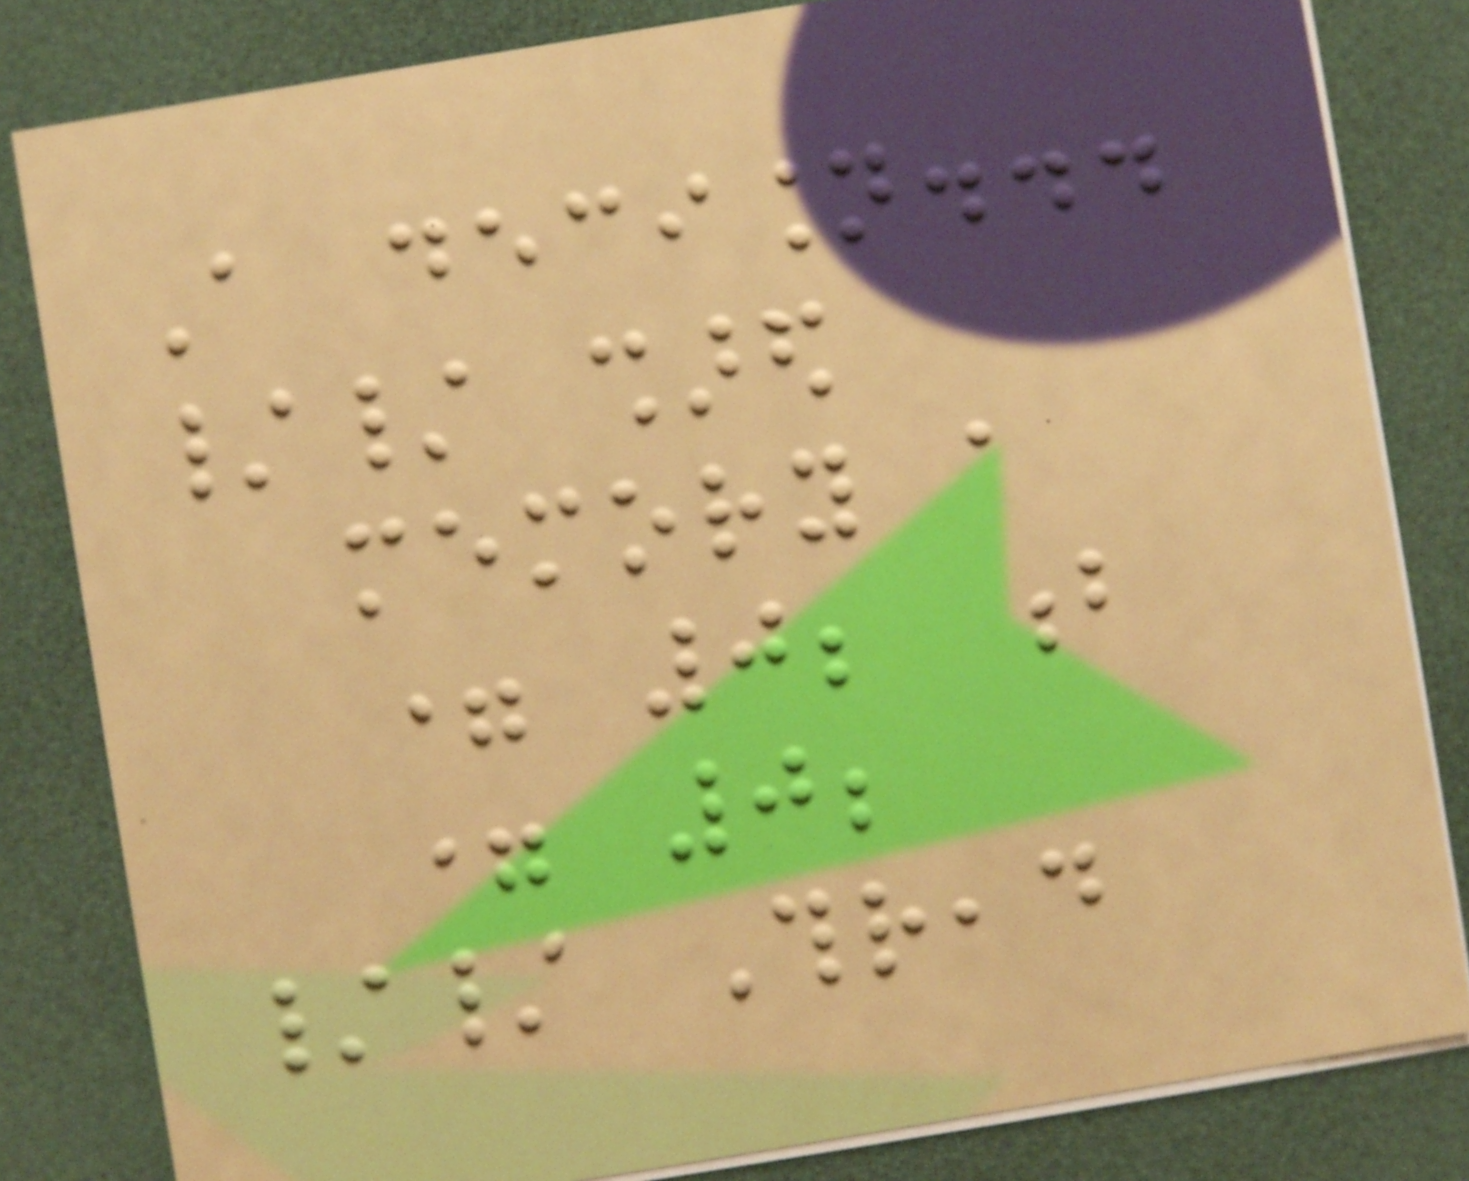A decision...
// shared
memory a
= 0; b
= 0;
// Thread
